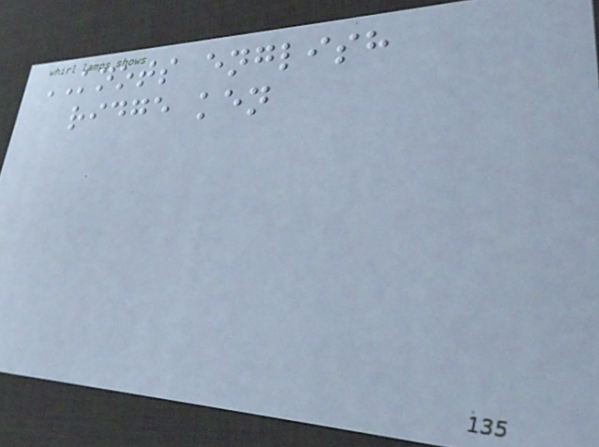KNOTS english
ridge ken
